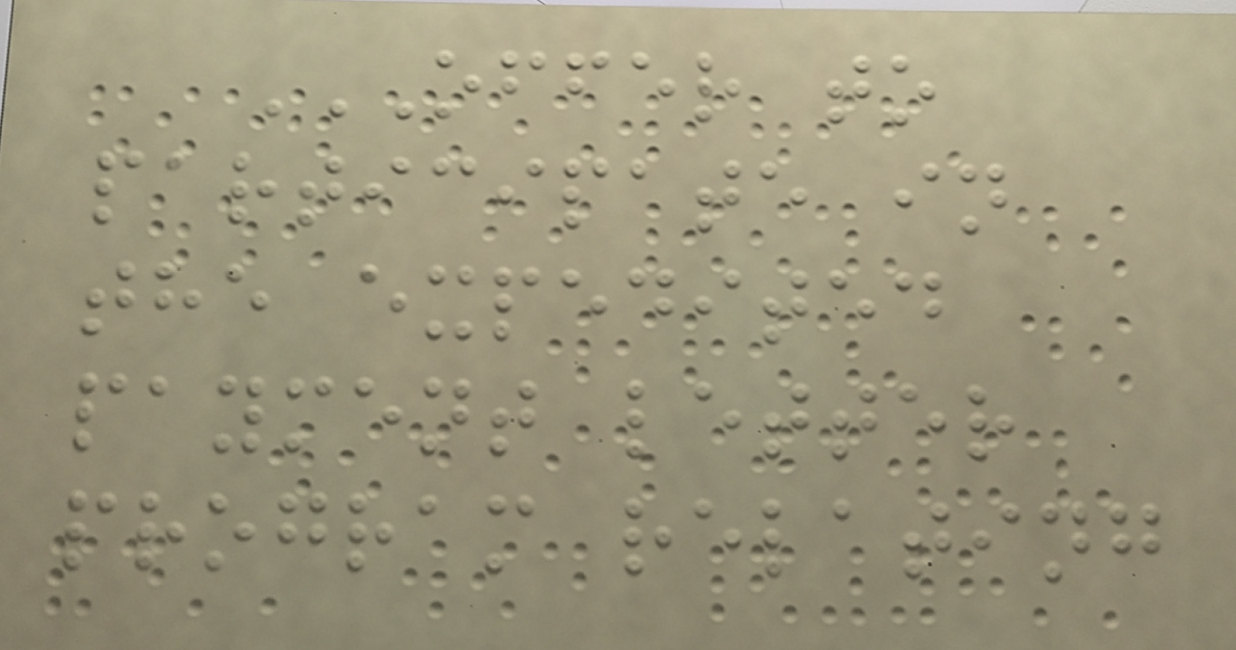OFFER TO
PARTICIPATE IN
THE EXPEDITED
PAYMENT LETTER
PROGRAM RELATING
